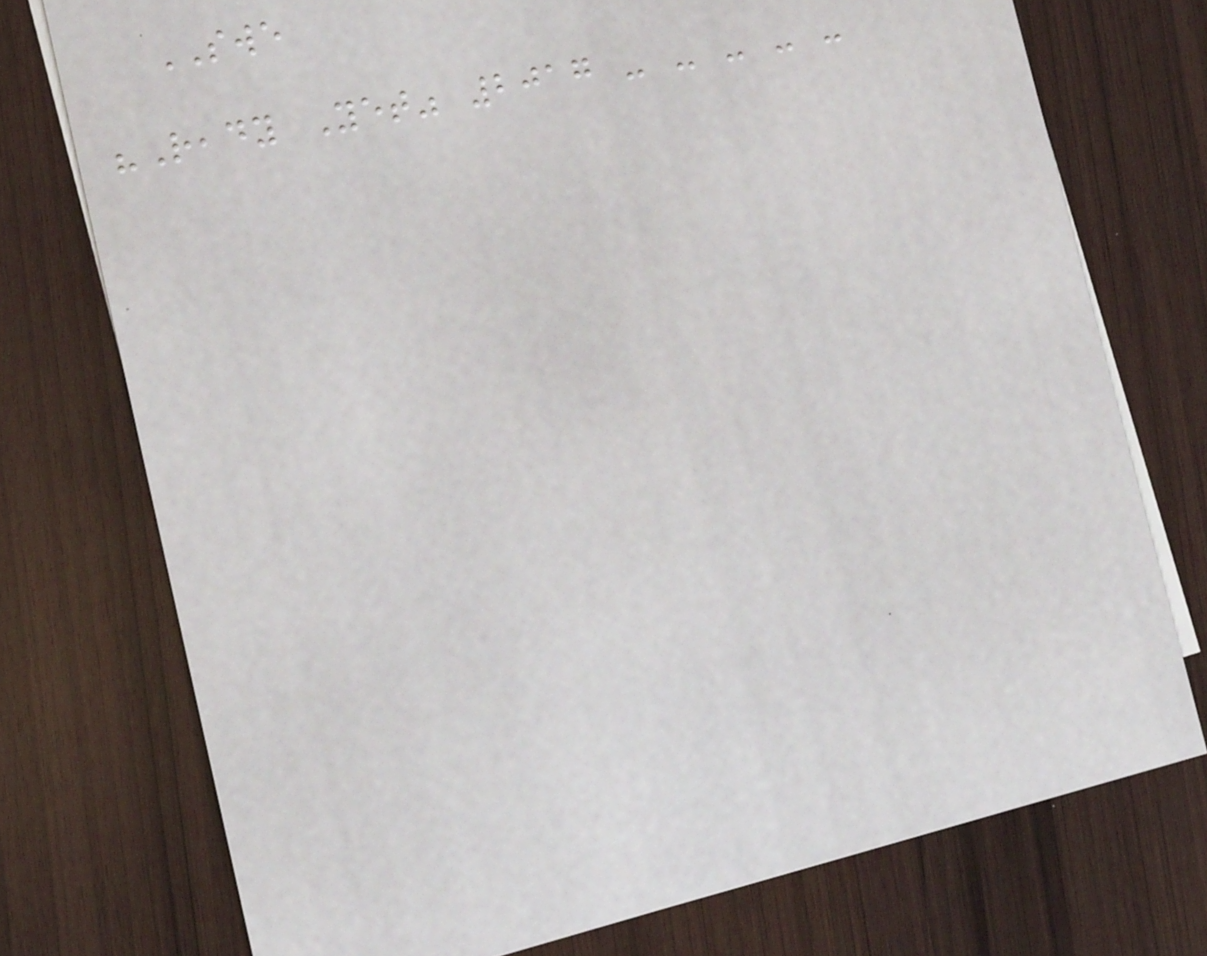SWE
"Ready Yet" 2017 - - - - -
